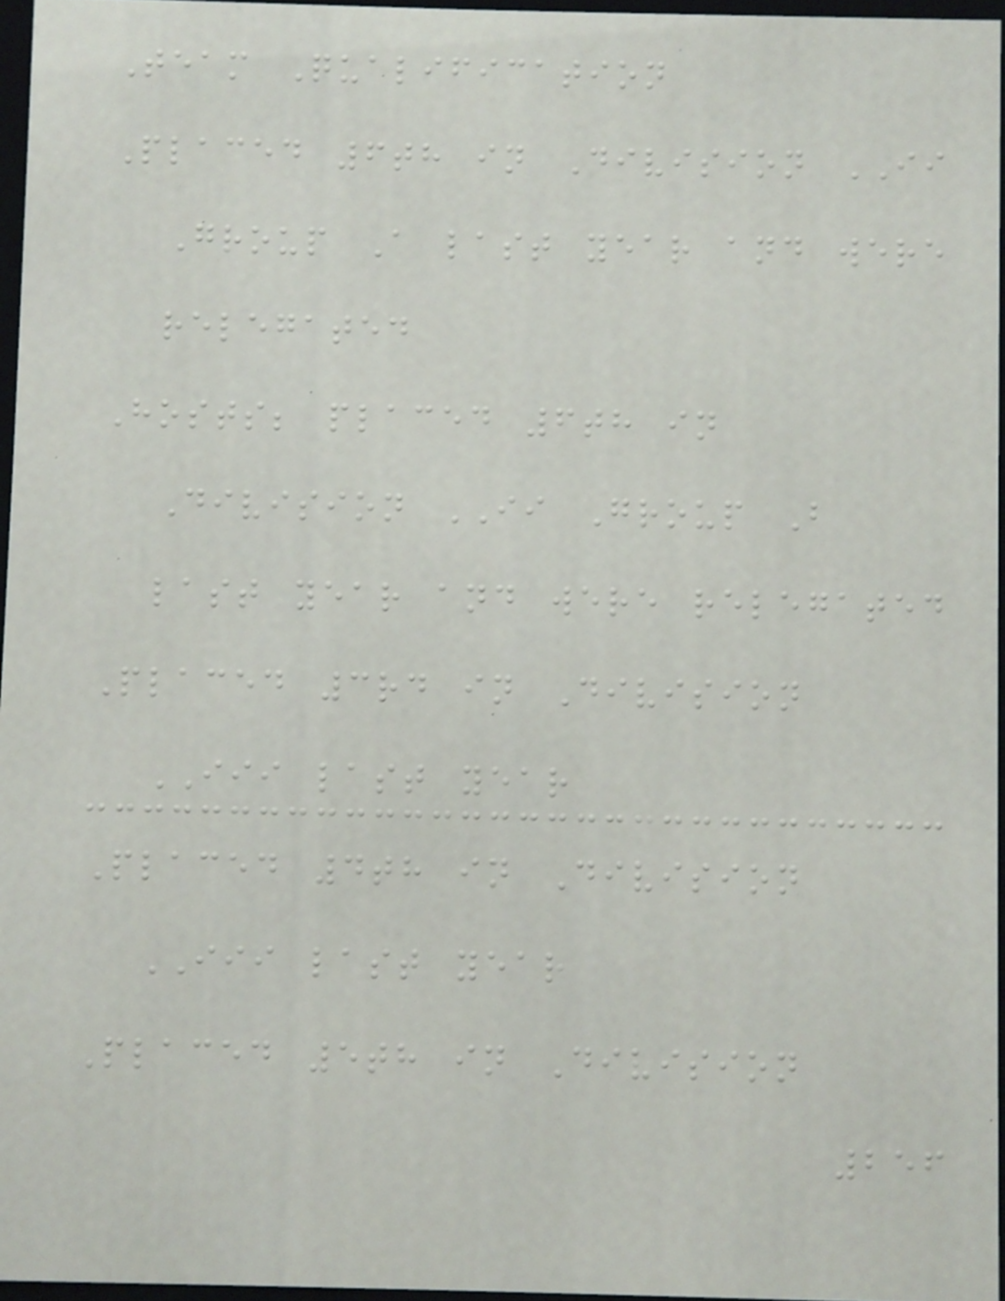Team Qualification
Placed 6th in Division II
Group A last year and were
relegated
Hosts; placed 6th in
Division II Group B
last year and were relegated
Placed 3rd in Division
III last year
Placed 4th in Division
III last year
Placed 5th in Division
256
